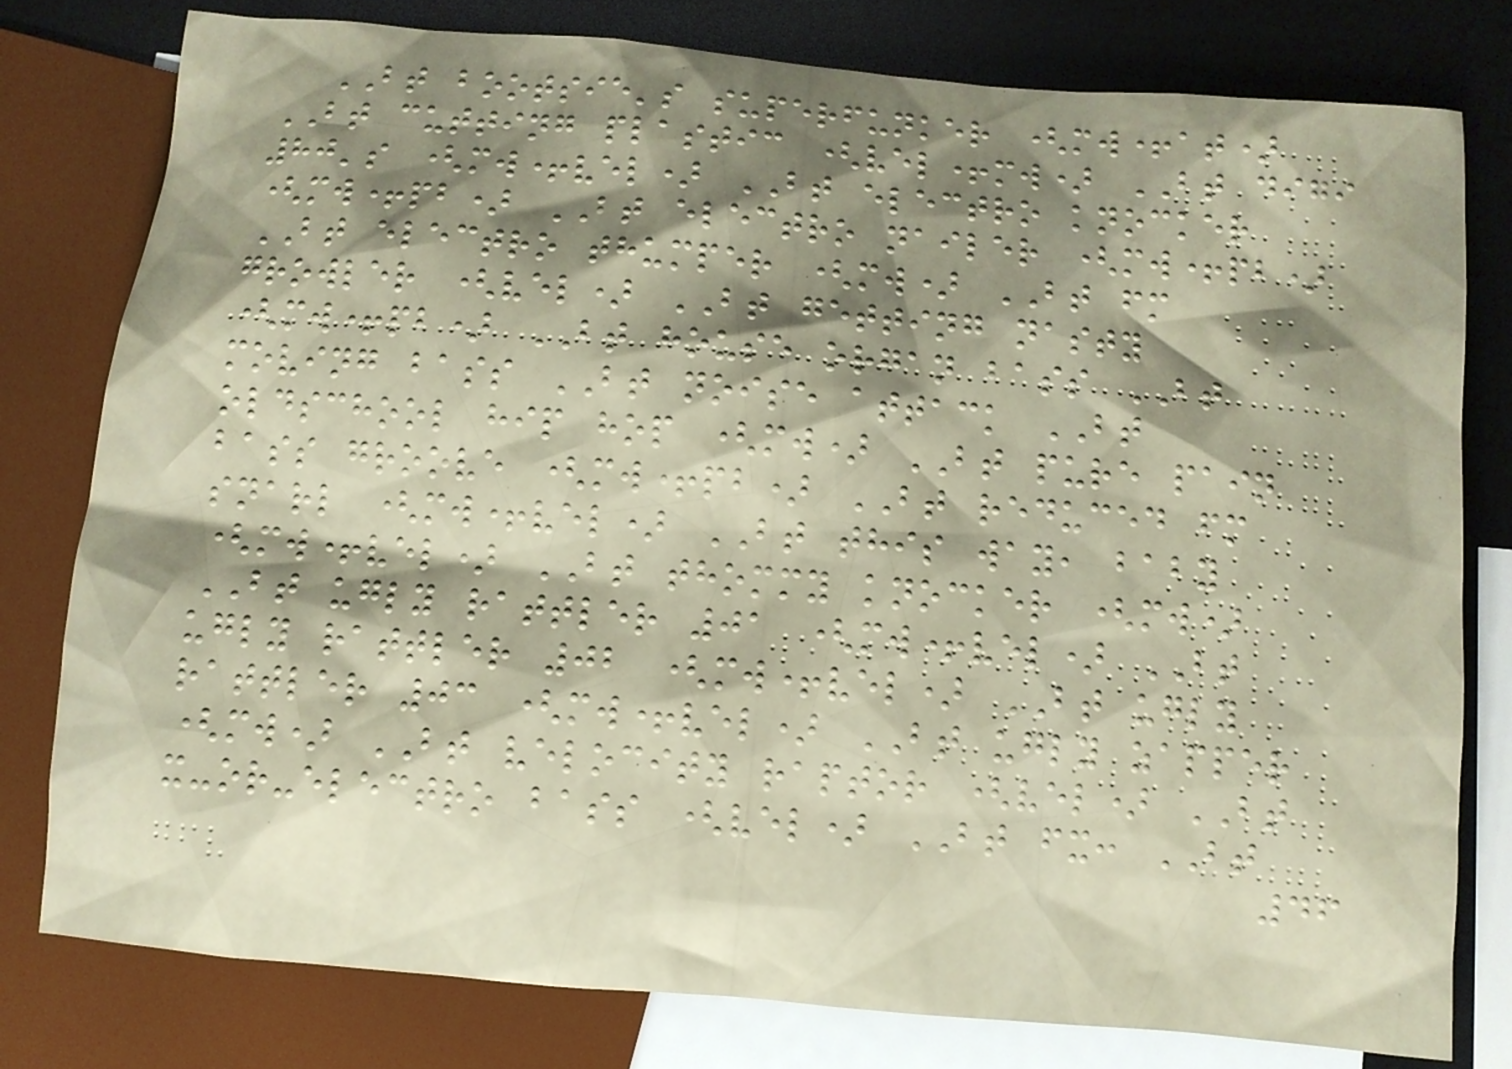BT bootsie's superfunker (mw+at)
BT cutting plastic (vel+mw) BT digi
80's (mw+vel) BT electro knocker
(mw+pb) BT electro nailer (mw+pb)
BT electro thumper (mw) BT fm
growler (vel) BT getting nasty
(mw+pb) BT house organ bass BT
moving bass BT noise attack BT
oldschool hip hop (mw) BT pure pain
bass groove (mw+pb) BT reduced fm
snarl (mw+vel) BT this way, baby
(mw+vel) BT thommy knocker (mw)
BT ugly rattler 01 (mw+vel) BT
ugly rattler 02 (mw+vel) BT ugly
rattler 03 (mw+vel) BT ugly zapper
(mw) BT velocity raptor (vel) BT
x-or-electro bass (vel) BT fx: BT
46
